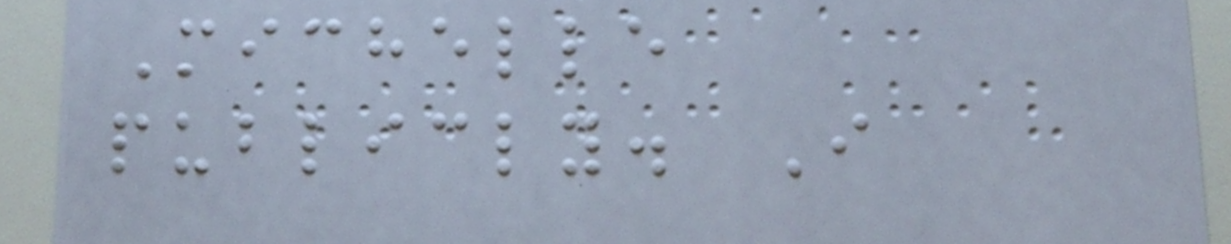Michelle
publicly. I
